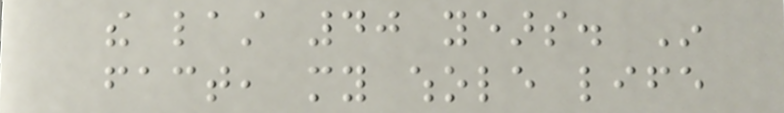the last 40 years. In
fact, my whole life
